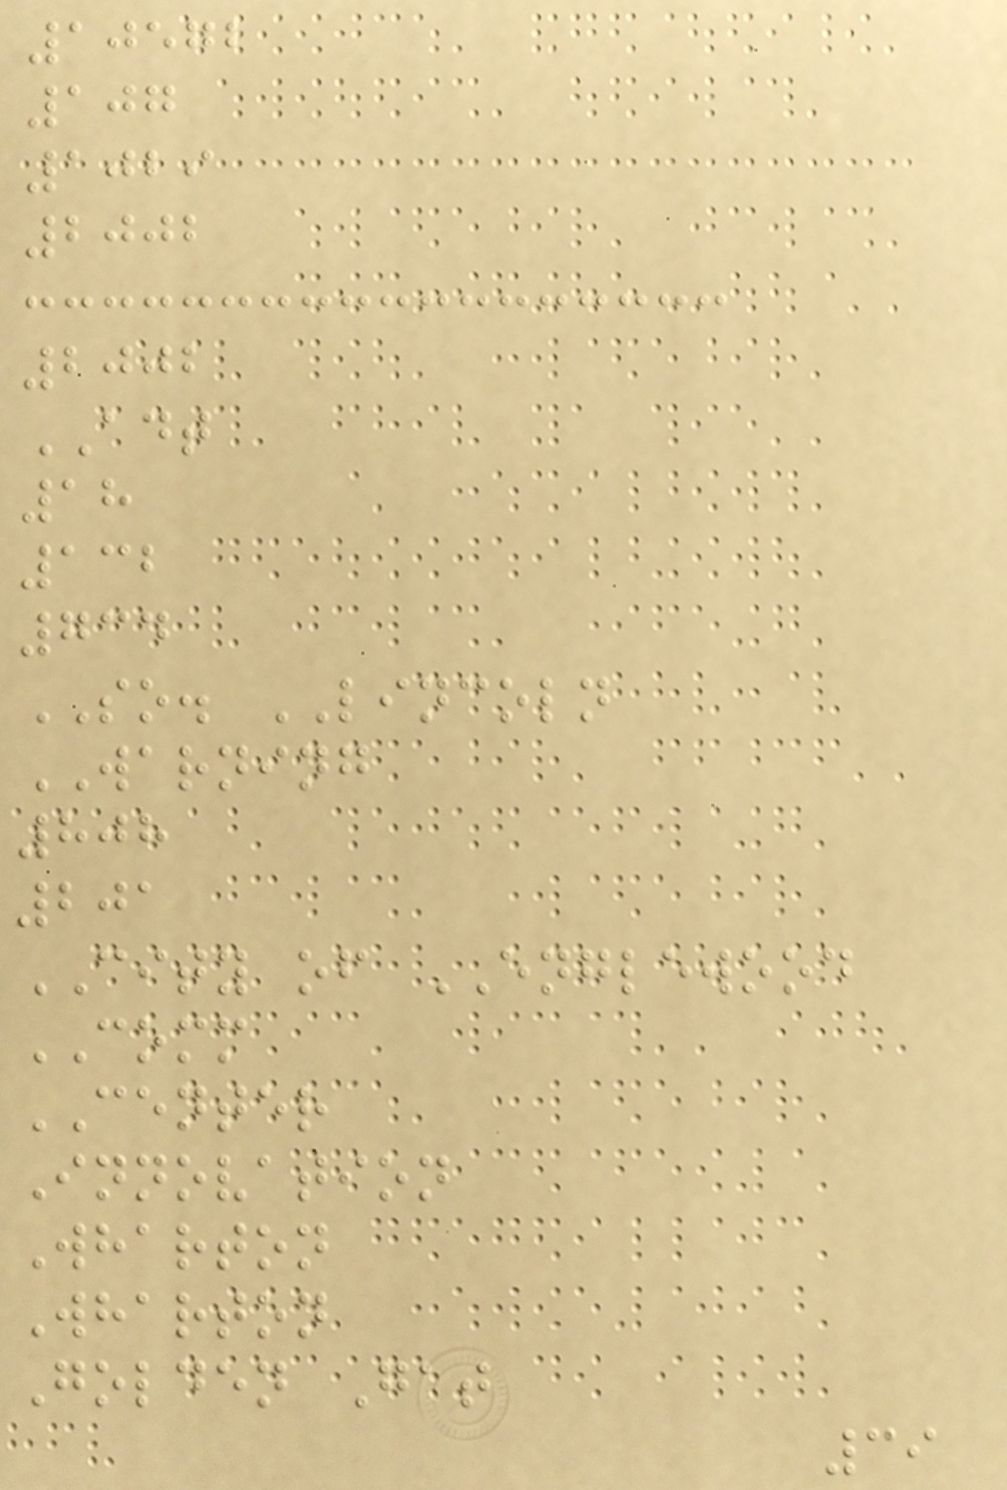10572
107
1029
2002
2002
ADT
18
132
734
SO. LINCOLN
WARNING
808
201
CITY of ENGLEWOOD
COMM
CENTER
Innovation
Wharton
Wharton
Golden Gat
39
